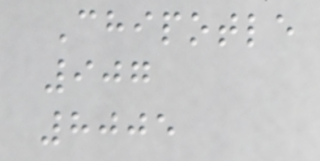Chipotle
907
8005
